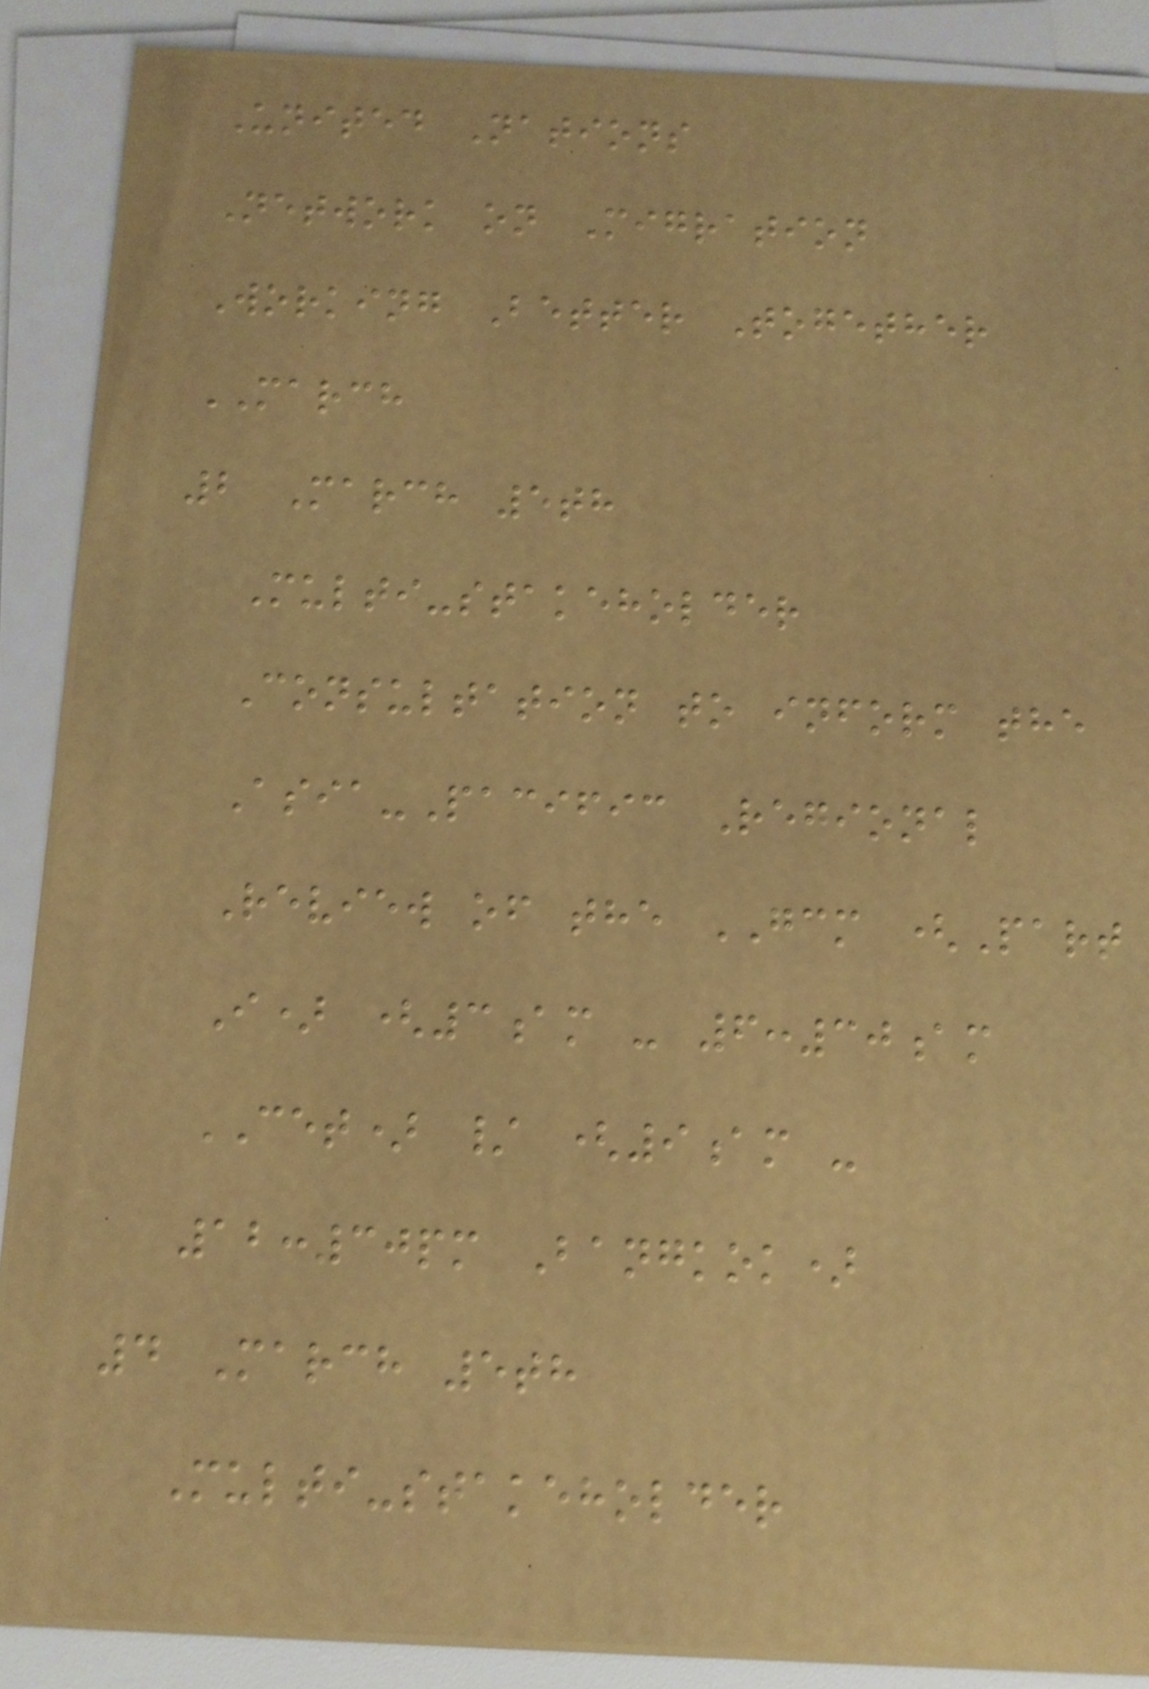United Nations
Network on Migration
Working Better Together
MARCH
2 March 5th
Multi-stakeholder
Consultation to inform the
Asia-Pacific Regional
Review of the GCM (Part
I) (3am - 6:30am
CET) / (9am -
12:30pm Bangkok)
4 March 5th
Multi-stakeholder
